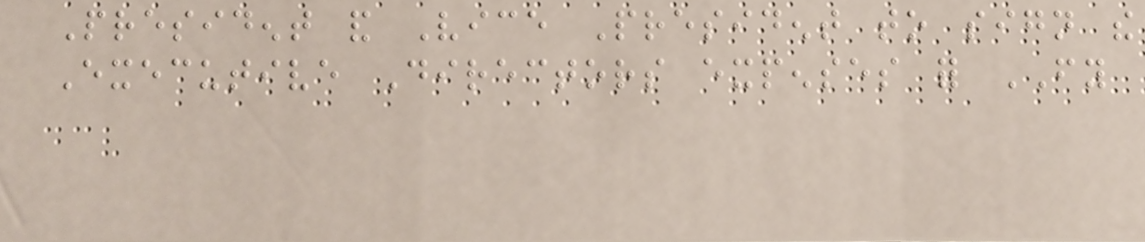President and Vice President to sign the
Executive Directors expenses for FY
